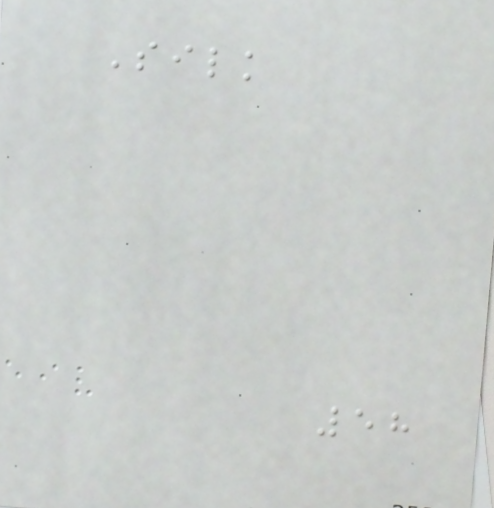Silk
58
